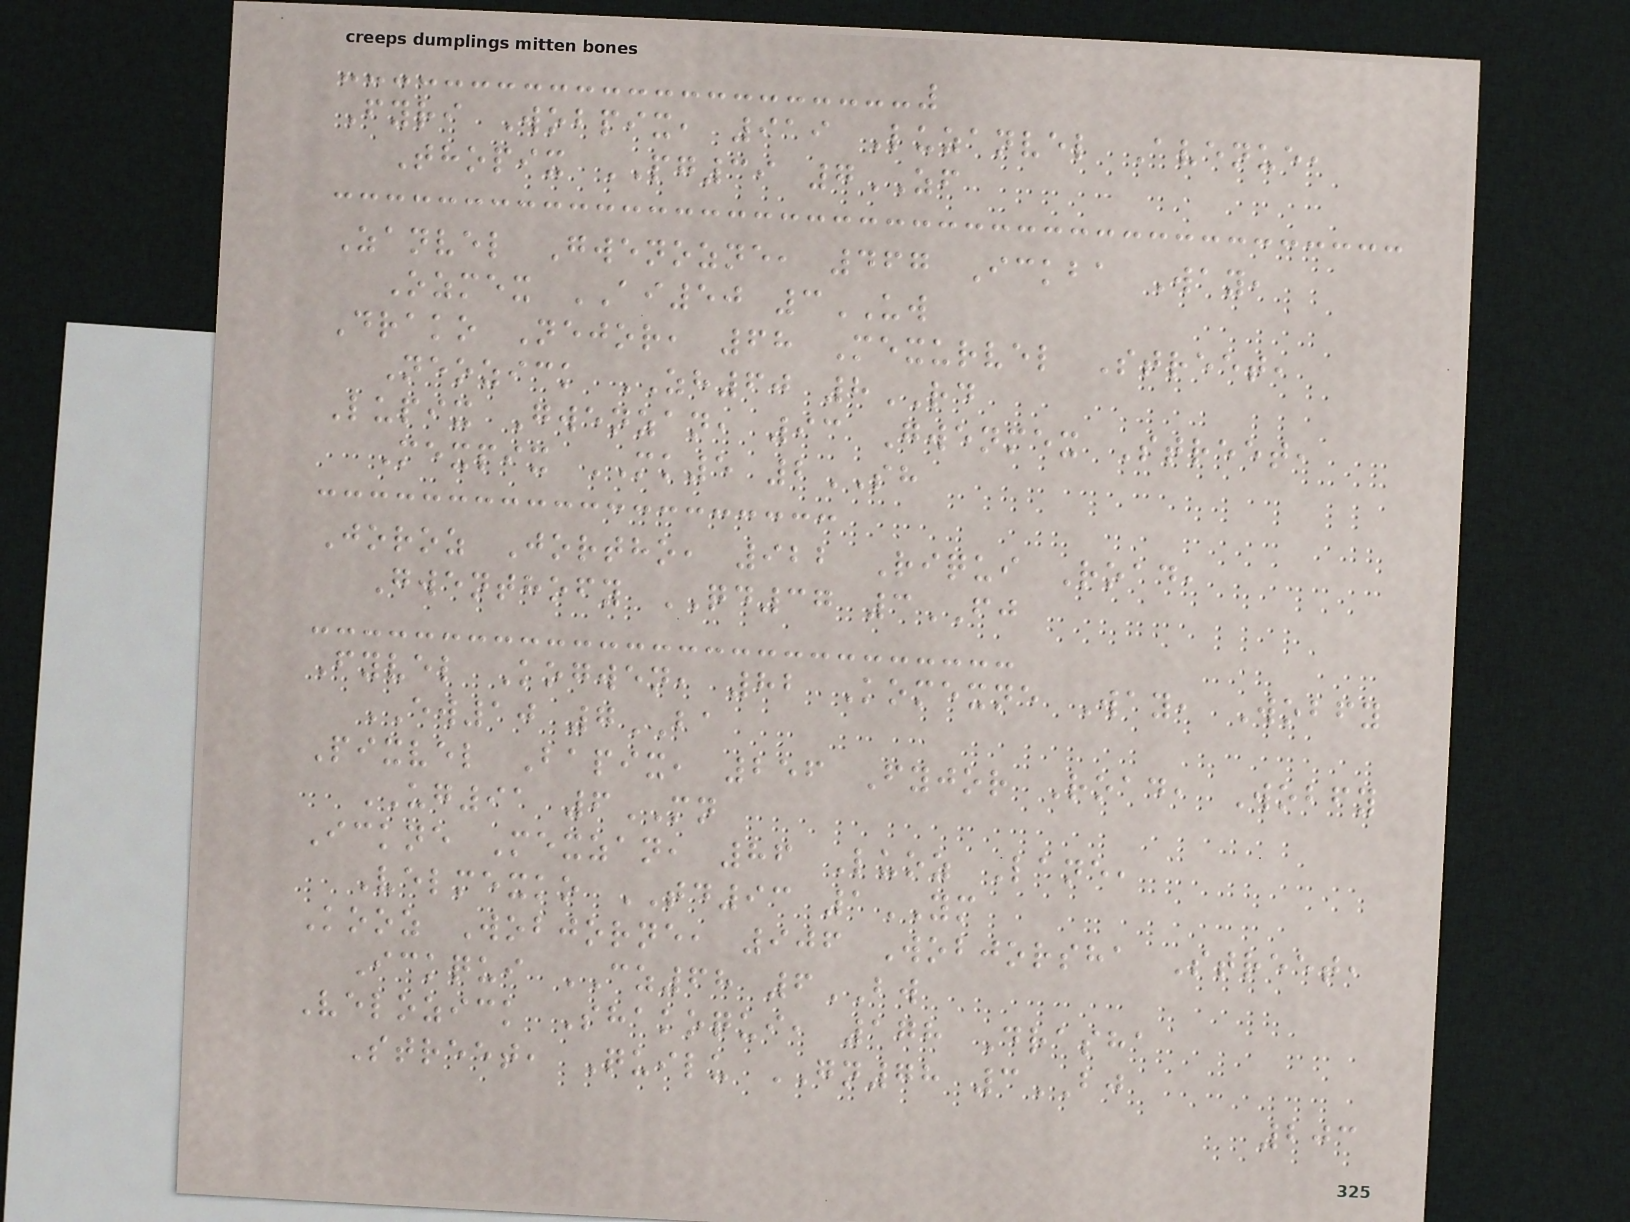Fyri Wobpix, 919 Luzanvel Avenue,
Thopix PG39 7ZF
Zanvel Gwenozne, 467 Ickba Way,
Ozmex AI50 3UW
Drako Nejor, 68 Mexurvel Street,
Neozick ZH60 8RD
Lupix Gwenzan, 93 Gwenmex Street,
Mexpix MK5 2SH
Joroz Jortho, 922 Riqui Road,
Gwenthofy QD37 3FJ
Fyvel Kogwen, 82 Komexne Way, Wobfy
EW10 7BA
Pixvel Bapix, 256 Fyjor Road, Wobfy
UG91 6MN
Ickne Mexzan, 86 Luoz Lane,
Velmexko TD93 1YM
Kooz Wobjorne, 906 Wobjorsha Street,
Ickqui CZ68 6BW
Velozick Shakoqui, 178 Drasha
Street, Quilu GN78 3BJ
203
